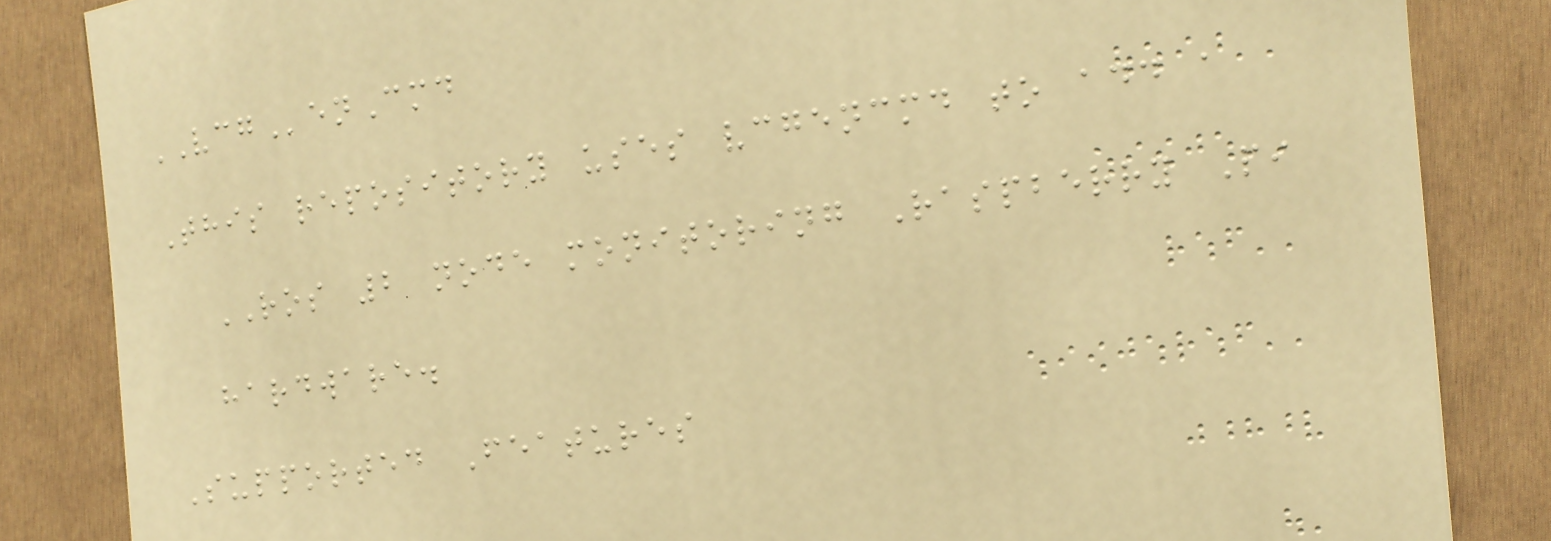VCGenCmd
This repository uses vcgencmd to add a
ROS 2 node monitoring Raspberry Pi
hardware.
Supported Features
